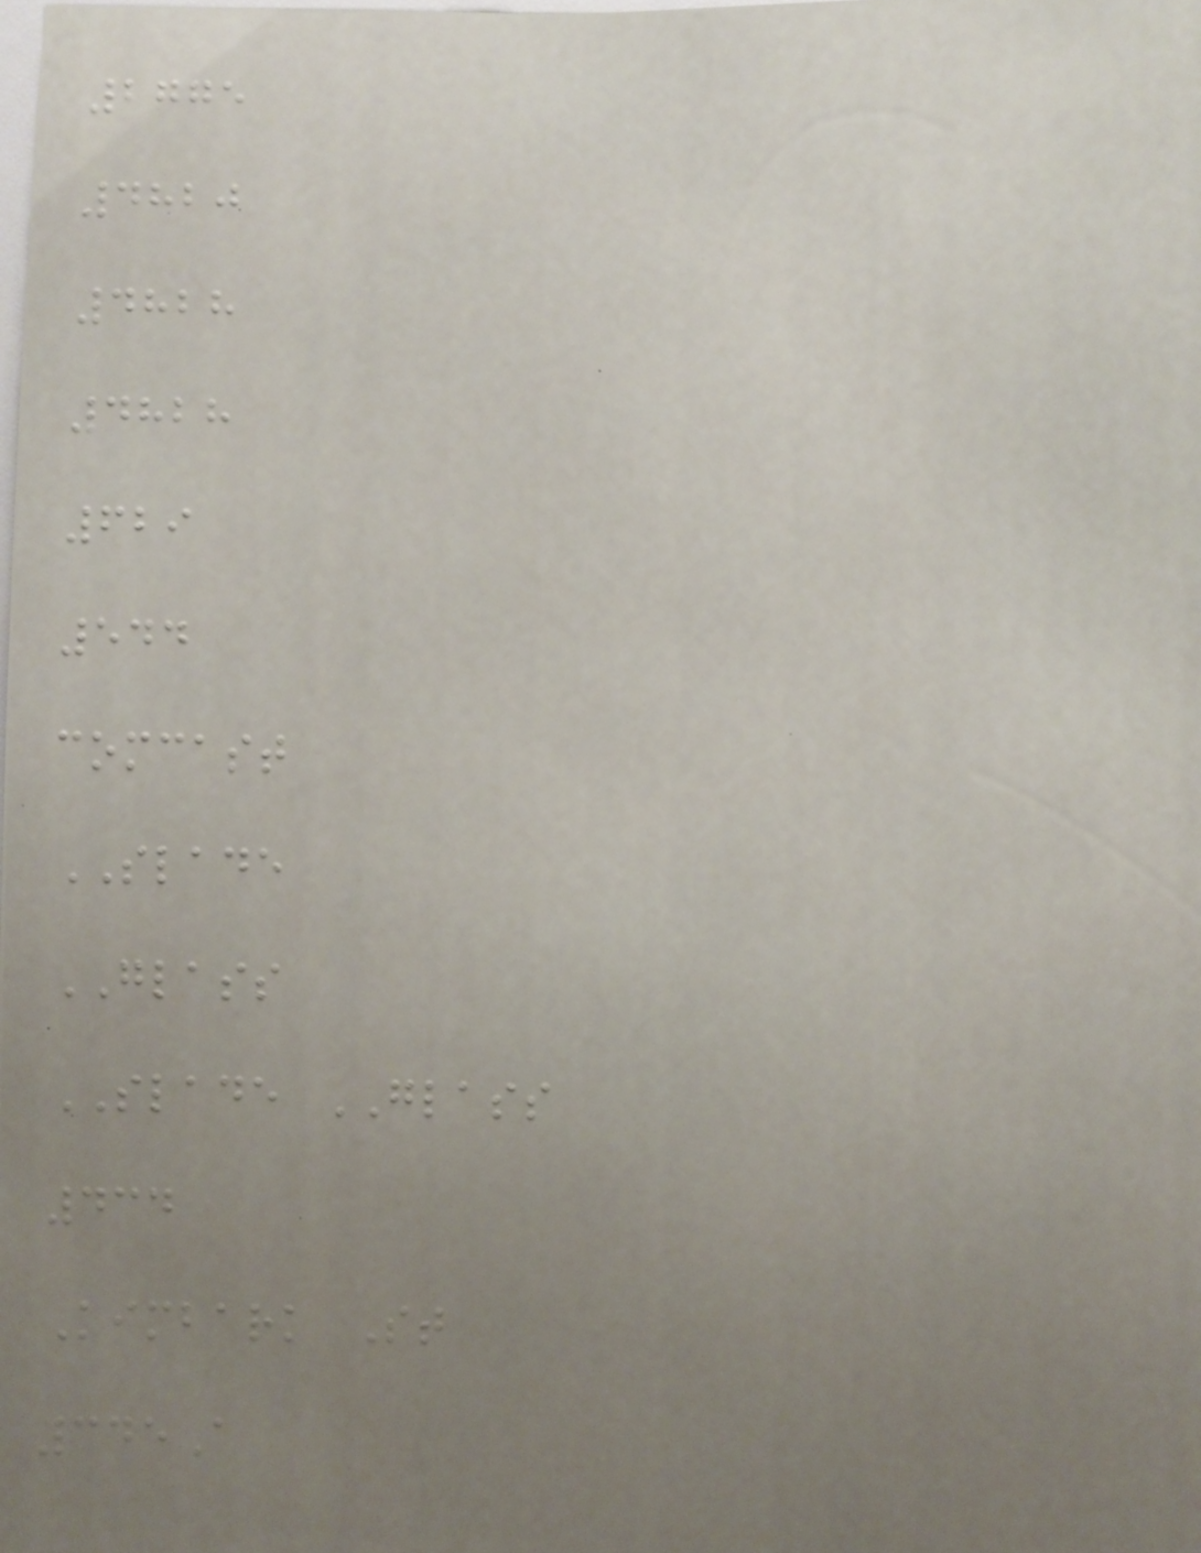2775
4820
4828
4828
629
544
comcast
SLADE
GLASS
SLADE GLASS
434
Kimbark St
345A
